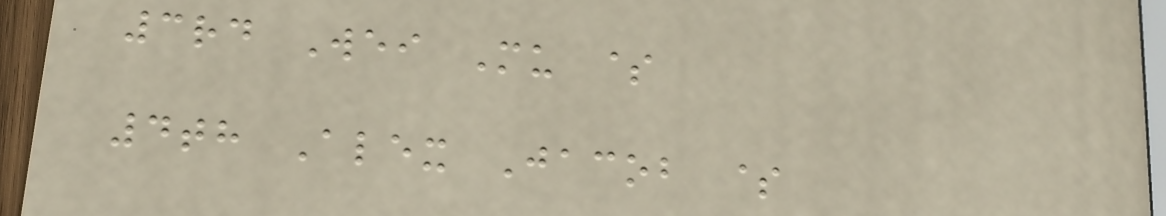3rd Wei Mu $
4th Alex Jacob $
